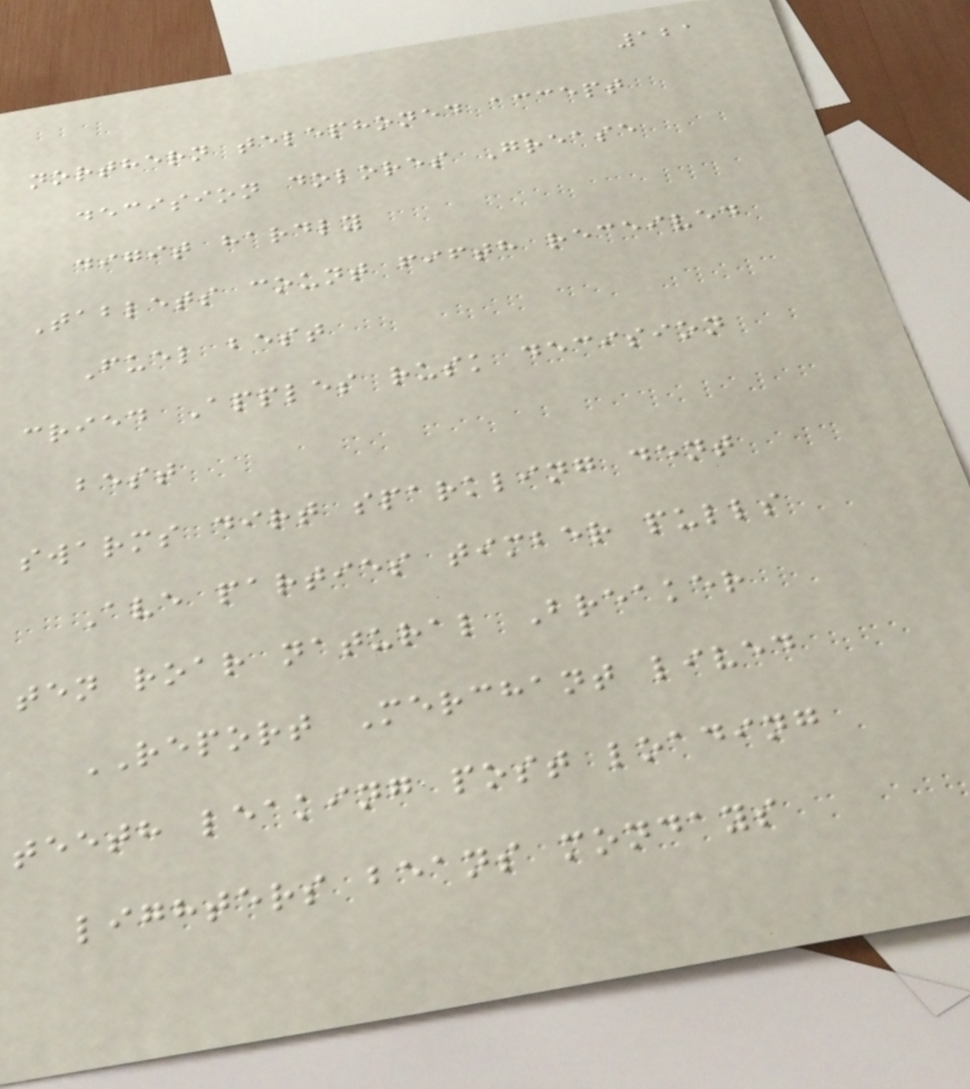121
northern telephoned accept
decision dolores Grease
digit hardly
Tablets count fifth received
Fuel best
cried Apples rusk decision
best
swarms dirt sparkling dent
Ave parties timber pulls
ten roar natural Breaker
REPORT Merchant lived
teeth leaking post loading
lighters beans mondays
